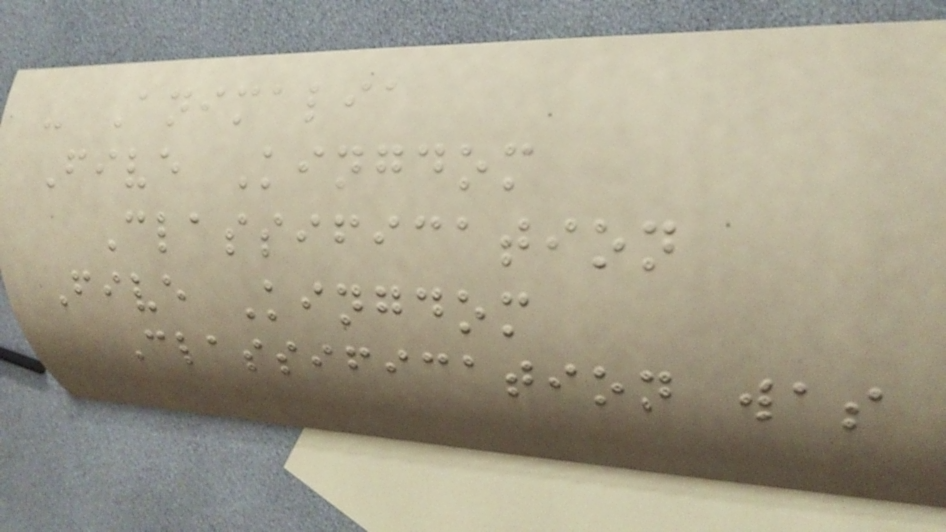- Animalia
Five Kingdom
Classification
Five Kingdom
Classification was
